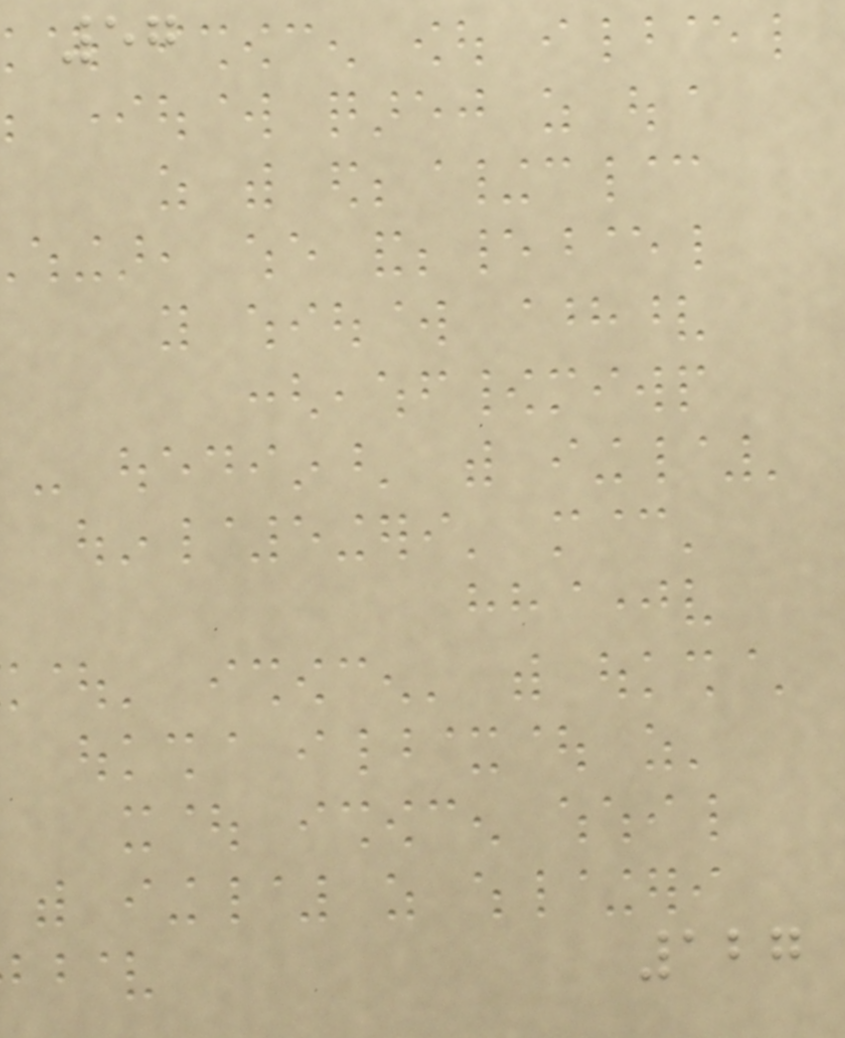57
127
